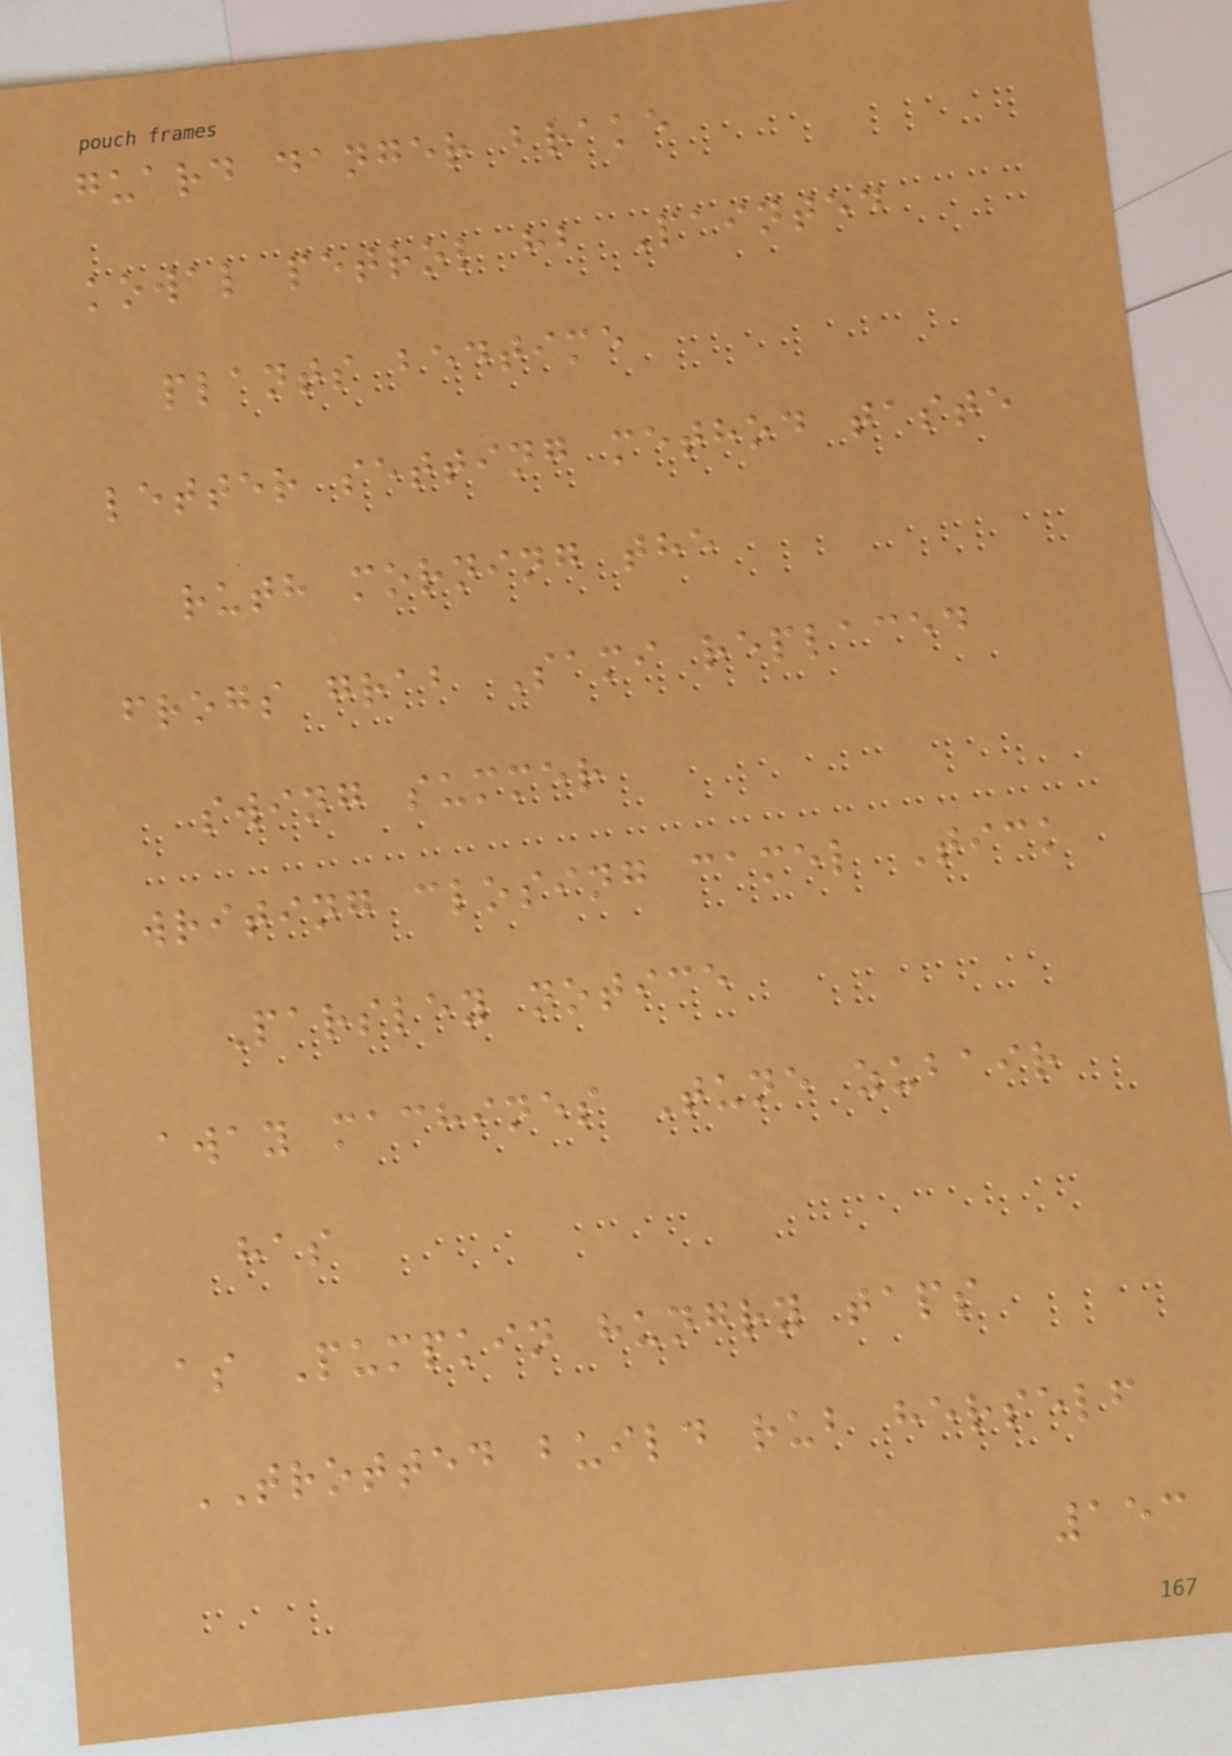guard danger brake
kowal petrol hb Painted
plants bedtime
letter setting method taste
ruth morning the
frogs grab Sami replaced
swing summer
writing closing camel Tick
Parsley notice
away machines Tune zubair
has
as Pumpkin hungry taps
TROTTED build rub herself
153
